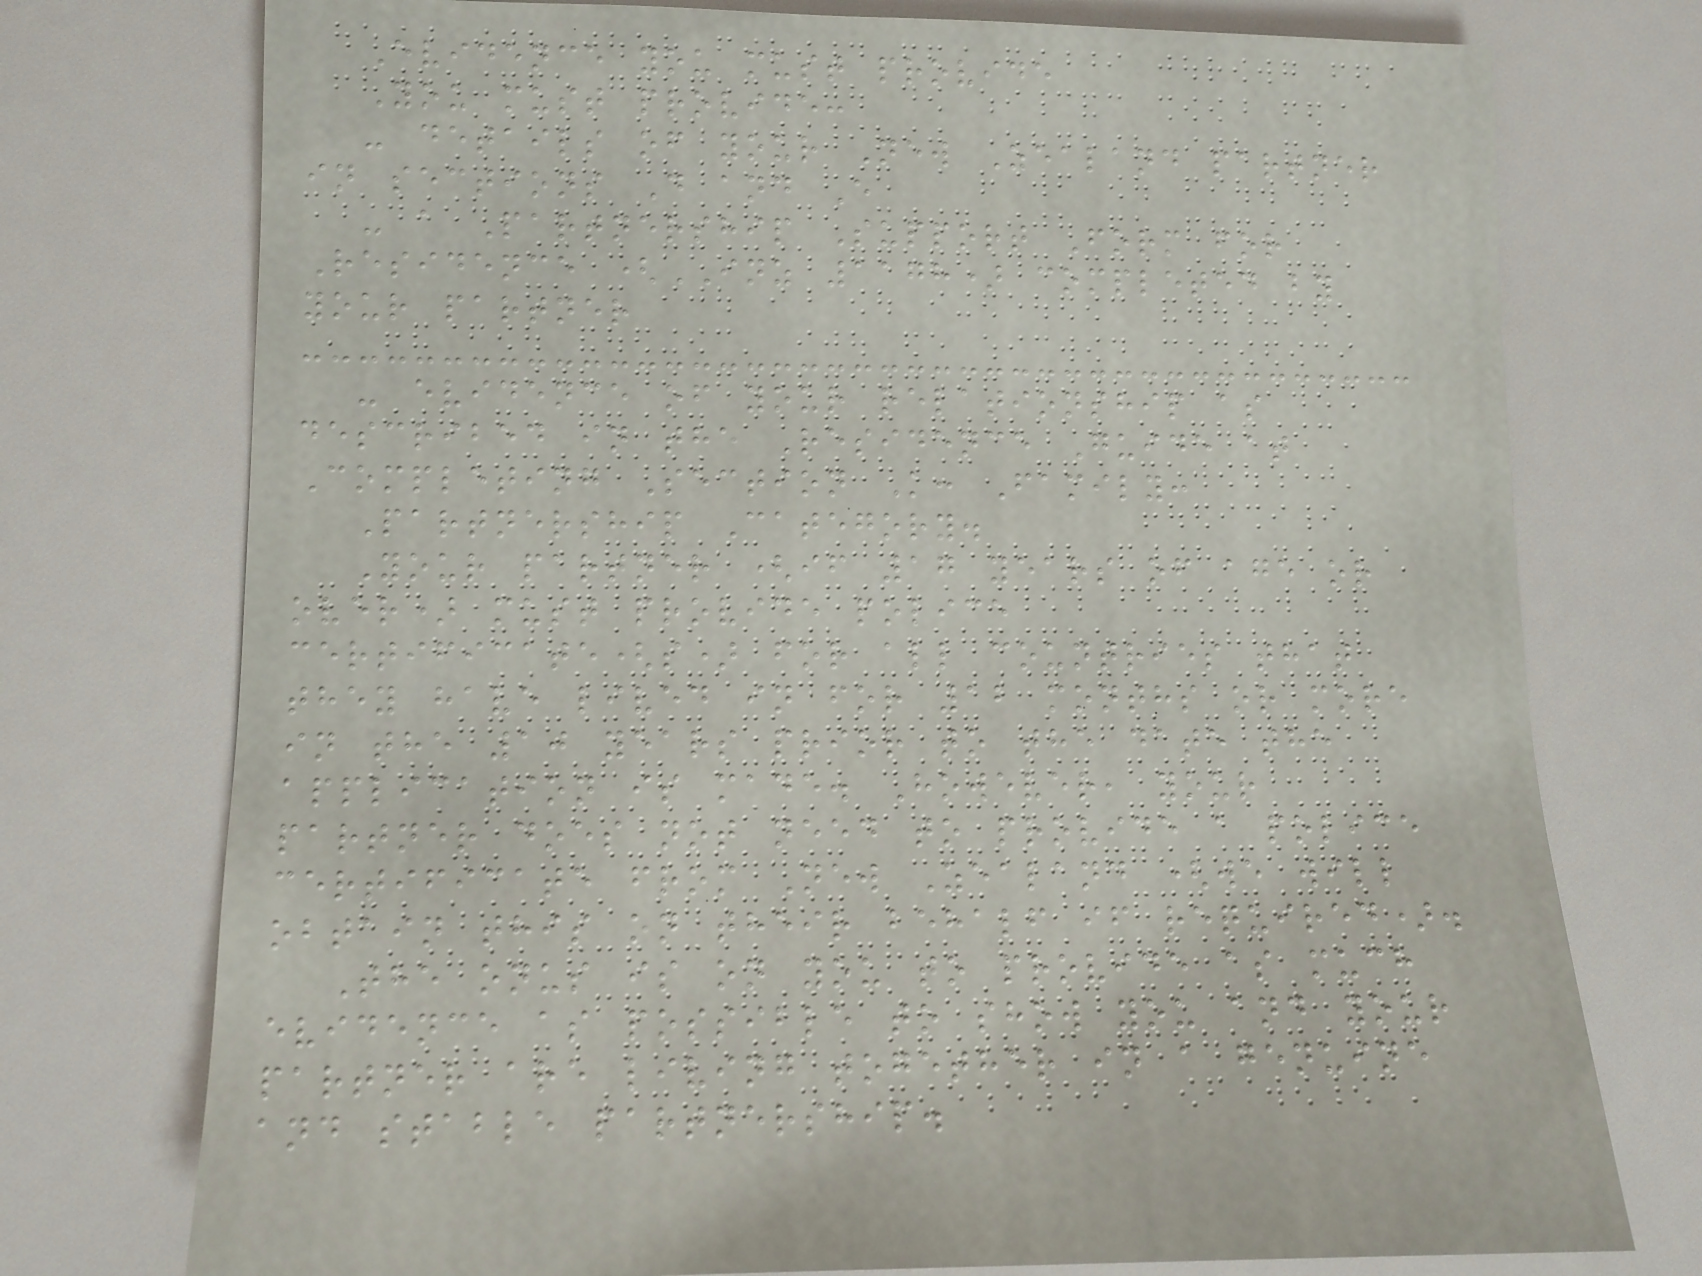Evidence you must provide
You must provide:
- details of your New Zealand partner
in sections D and E
- a Partnership Support Form for
Residence (INZ 1178) completed by
your partner
- evidence of your relationship as
described in the Residence Guide at
Completing Section K: Family:
Partnership Category.
Your partner (if 17 years of age or
over) must provide police
certificate(s) for all countries that
they have lived in for 12 months or more
in the 10 years prior to the date the
application is made. However, your
partner does not need to provide a police
certificate from New Zealand (we will
obtain this on their behalf if required).
The onus is on you to provide as much
evidence as possible to show you and your
partner are living together in a genuine
and stable partnership.
